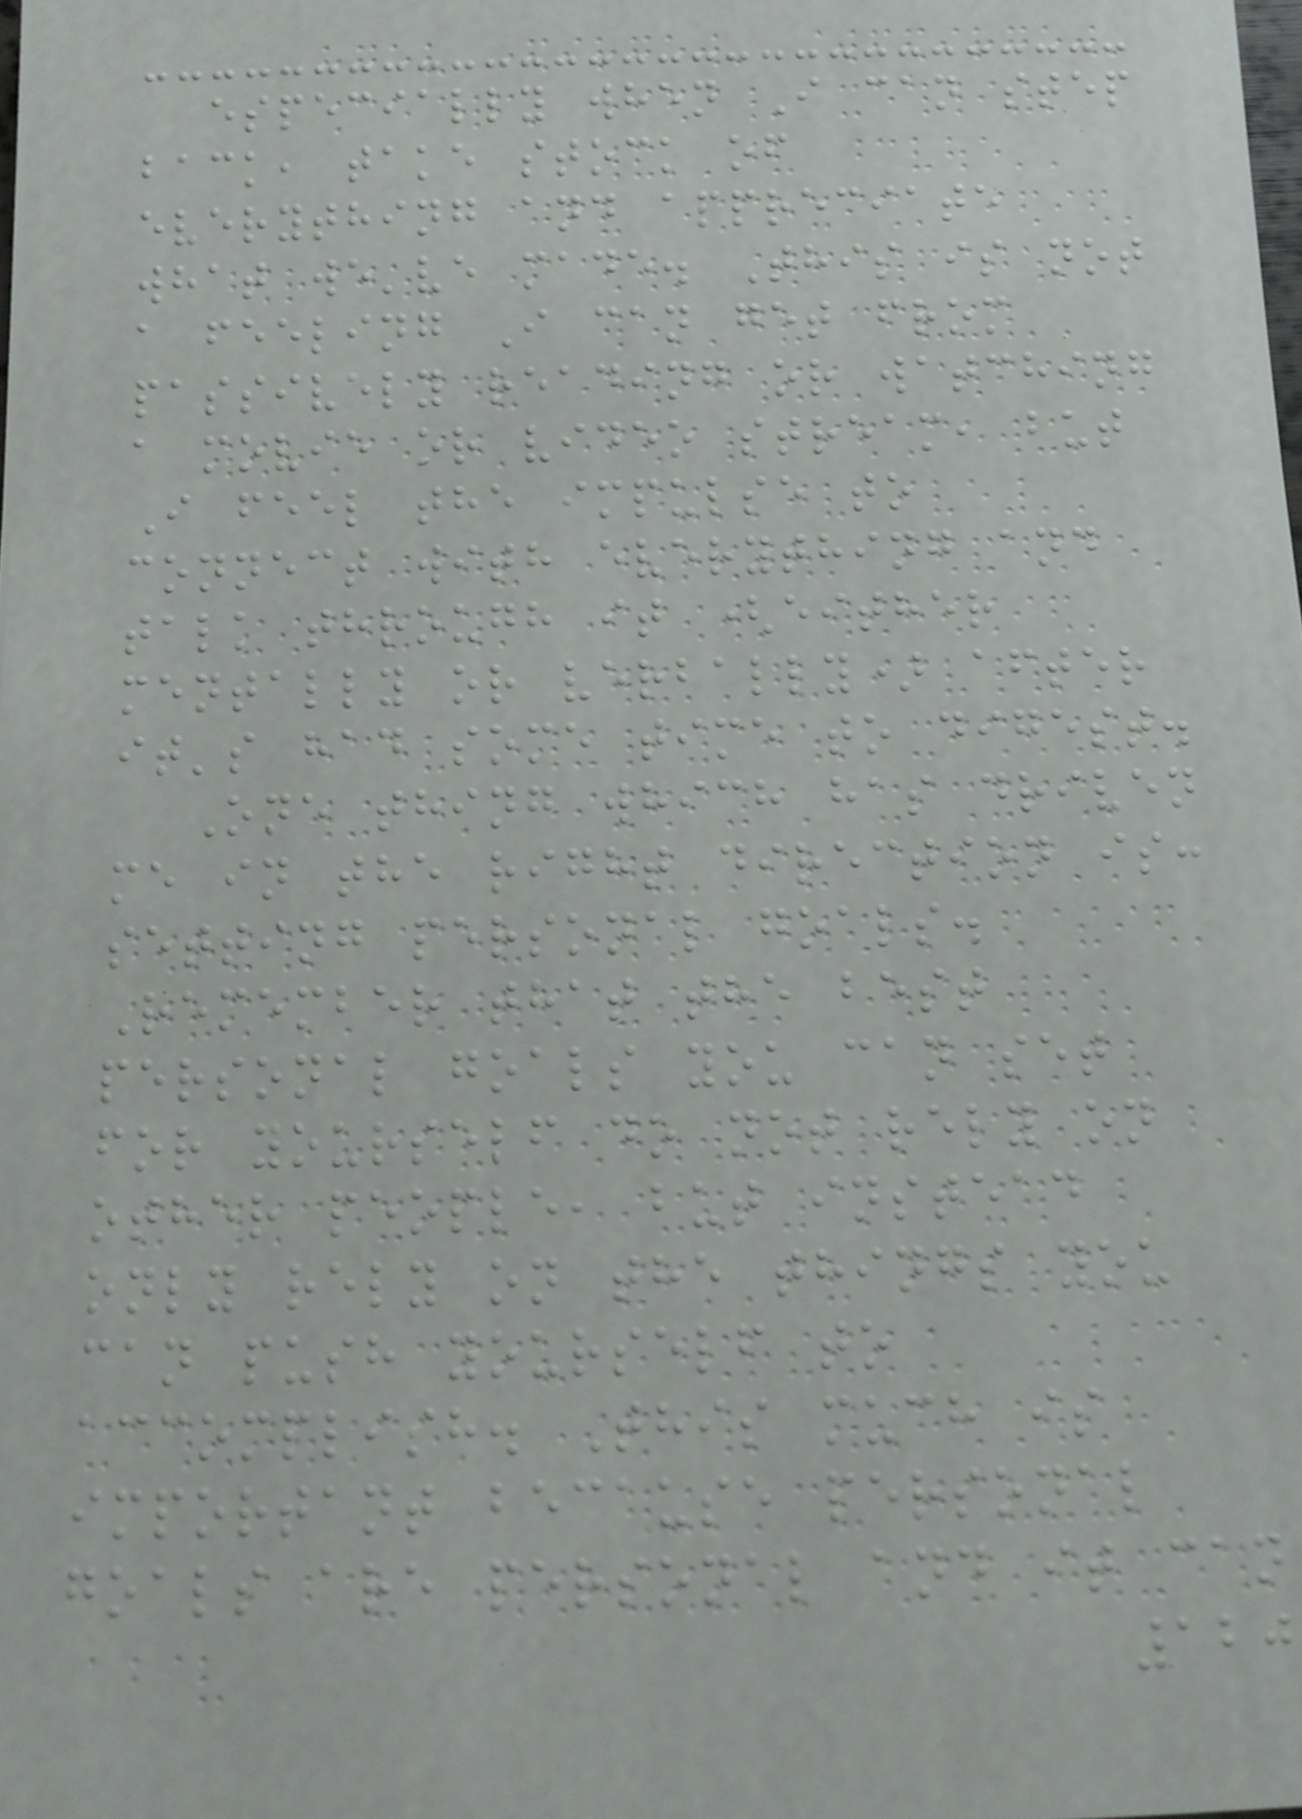especially when I can step
back, take stock of
everything and appreciate
what we've made. This is not
a feeling I can get from
passively reading or watching
a movie or video stream, but
I feel the impulse to
connect with everything and
talk through it (either
mentally or verbally) after
it's had some time to digest.
One thing which has driven
me in the right direction is:
setting personal goals.
Remember that the best
personal goals you can set
for yourself do not rely on
other people, but instead
only rely on the things you
can push yourself to
accomplish. This much is
important because personal
goals are personal and it can
120
